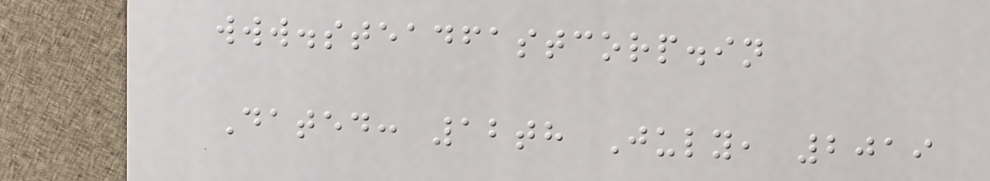www.steadfastcorp.in
Dated: 12th July, 2019
